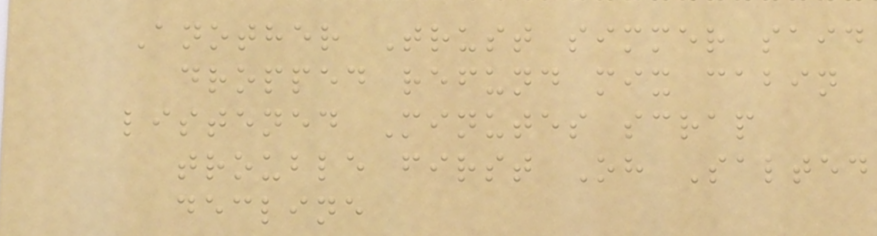Another Trust simmer said
dropped refund mix cabin
listened Minutes scrap
trouble first Oh Salted
decline
